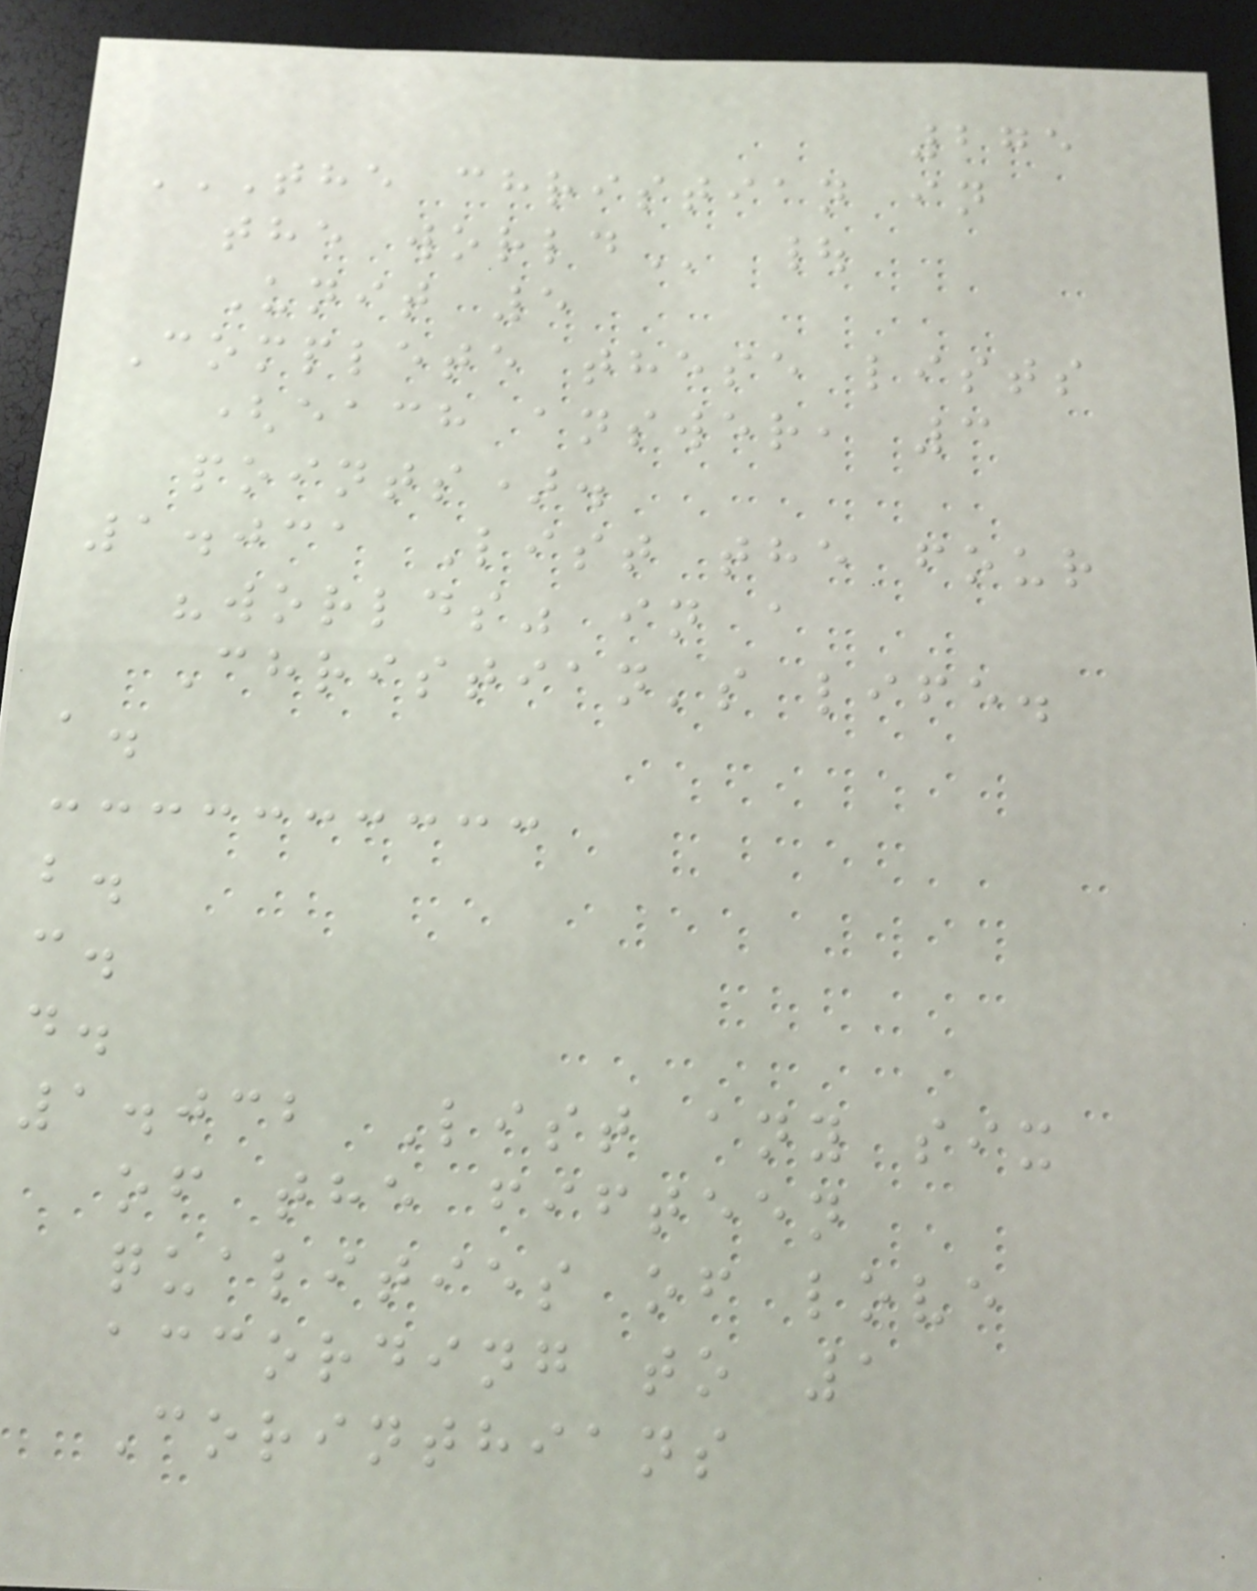275
THE CHRISTIAN IN
THE WORLD |
Unit 5
Complete these lists
(each answer, 3
points).
1.031 List the four
"worlds" in a
Christian's life.
a.
b.
c.
d.
1.032 List any six
of the fifteen
qualities of love
according to 1
Corinthians
